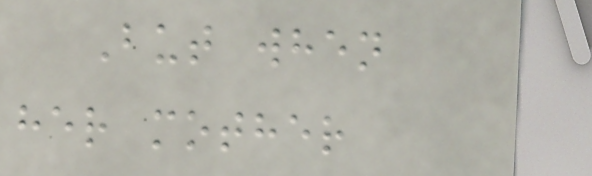But when
her mother
